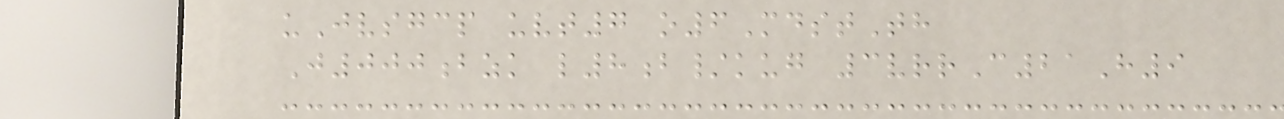uJvsgcp uvt7 o6MdstTh
J000bzk l8b/kug 3vrrC21H9
